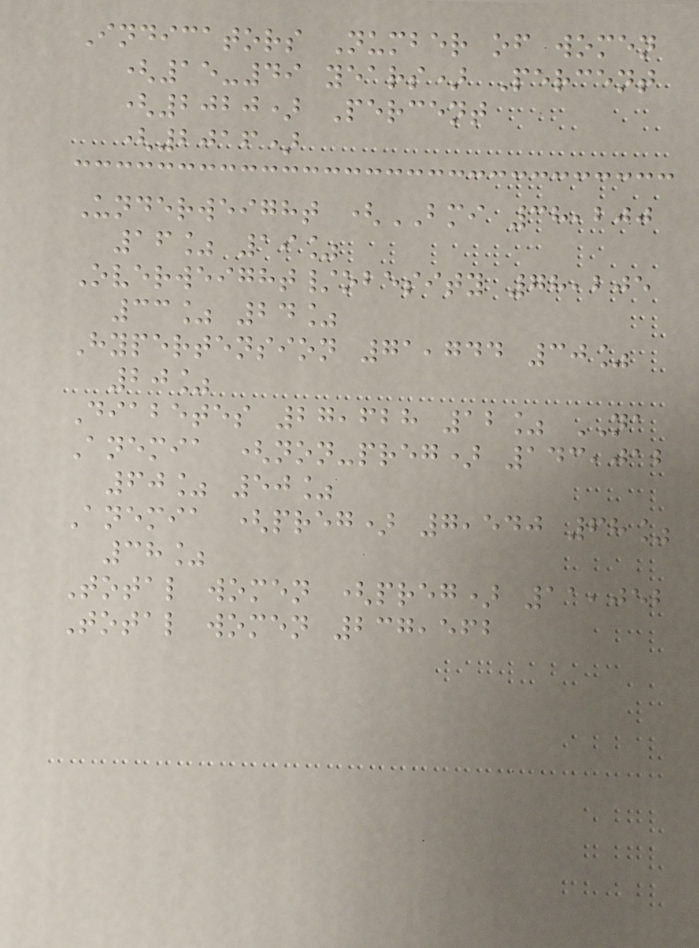Indicators Number of women
(15-49 years) Percent
(2020) Percent
(2016)
Underweight (BMI 38,200
16% 19%
Overweight/obesity 78,205
33% 24%
Hypertension 71,744 30%
20%
Diabetes 27,628 12% NA
Anemia (non-preg) 143,012
60% 50%
Anemia (preg) 7,540 68%
38%
Total women (preg) 11,052
Total women 237,562
